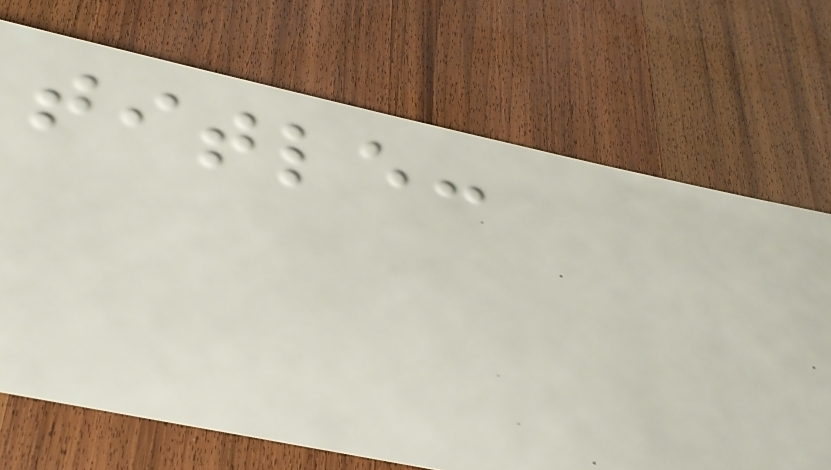title:
